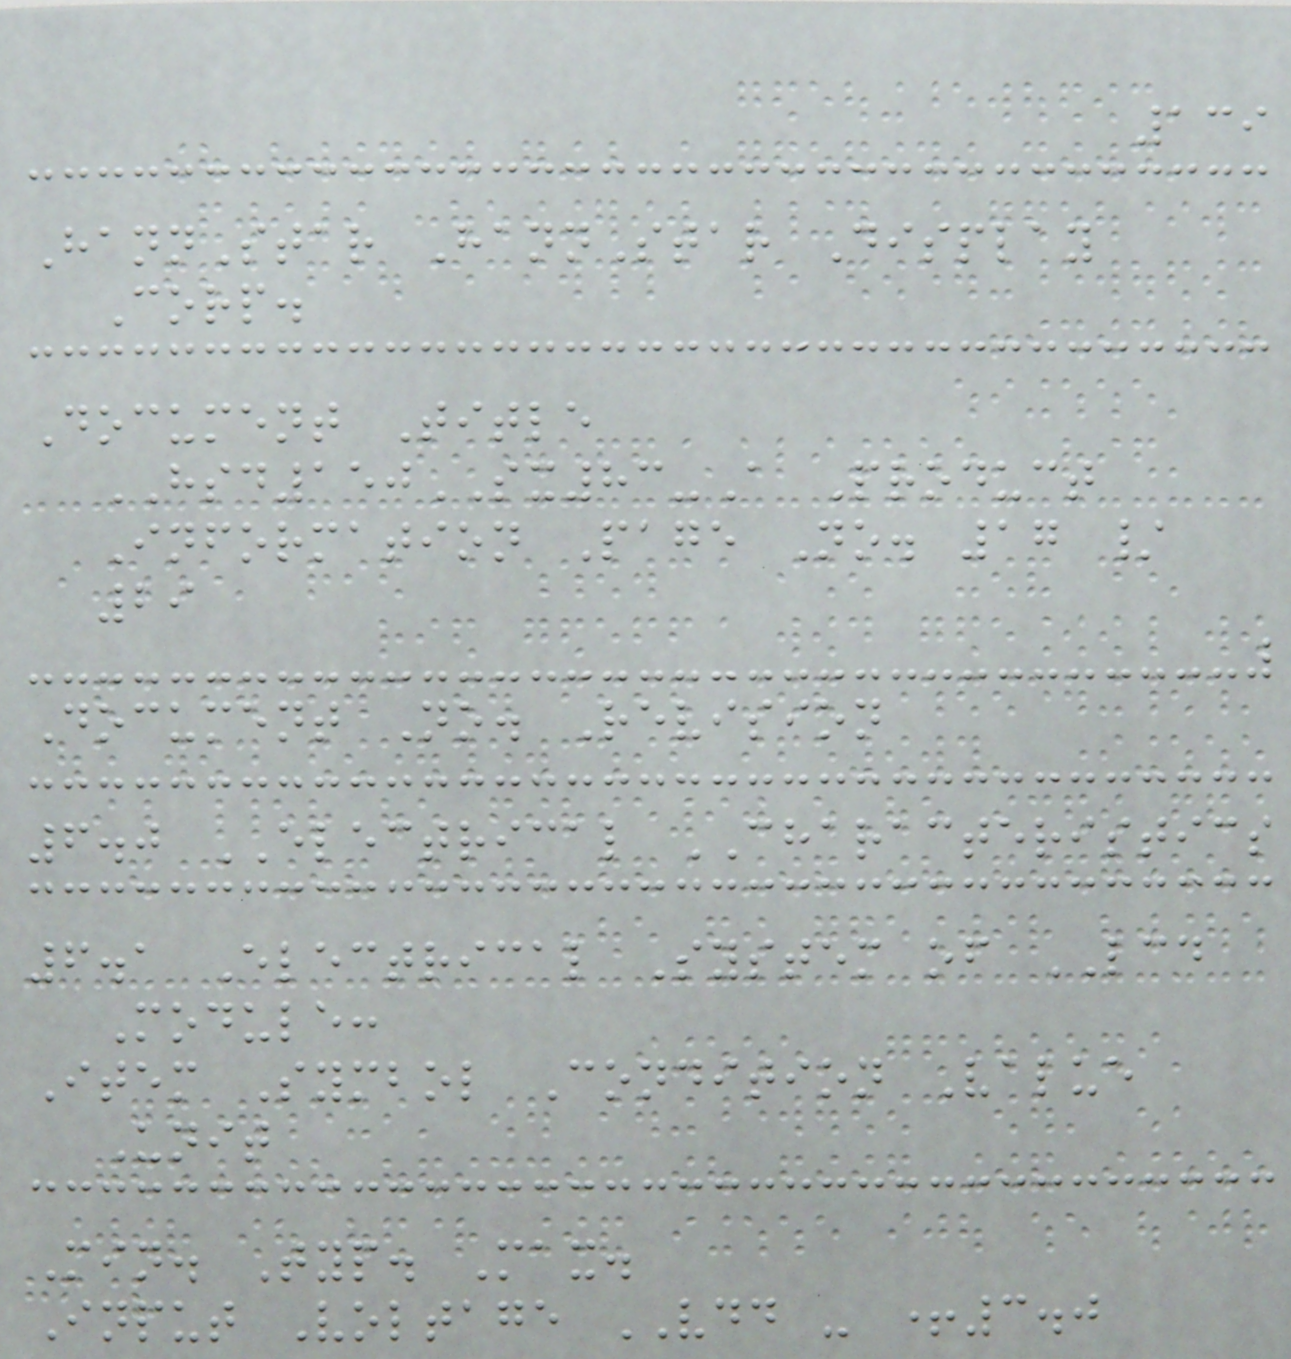139
HannStar HannStar Display
Corp.
Document Title
HSD150SX83-A Product
Information Page No. 17 /
29
Document No. Revision
6.0 ELECTRICAL CHARACTERISTICS
6.1 Electrical System of LCD
Module:
Item Symbol Condition Value
Unit
Min. Typ. Max.
Input Voltage VDD - +3.0
